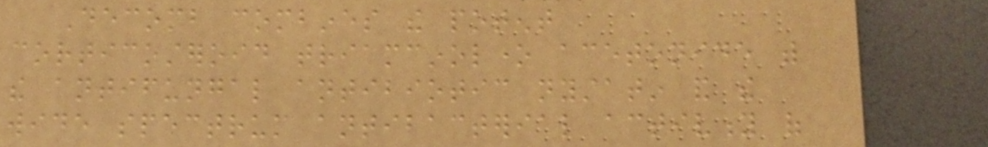Decomb combines the potent
corticosteroid triamcinolone acetonide with
the antifungal antibiotic nystatin and the
wide spectrum antibacterial activity of
